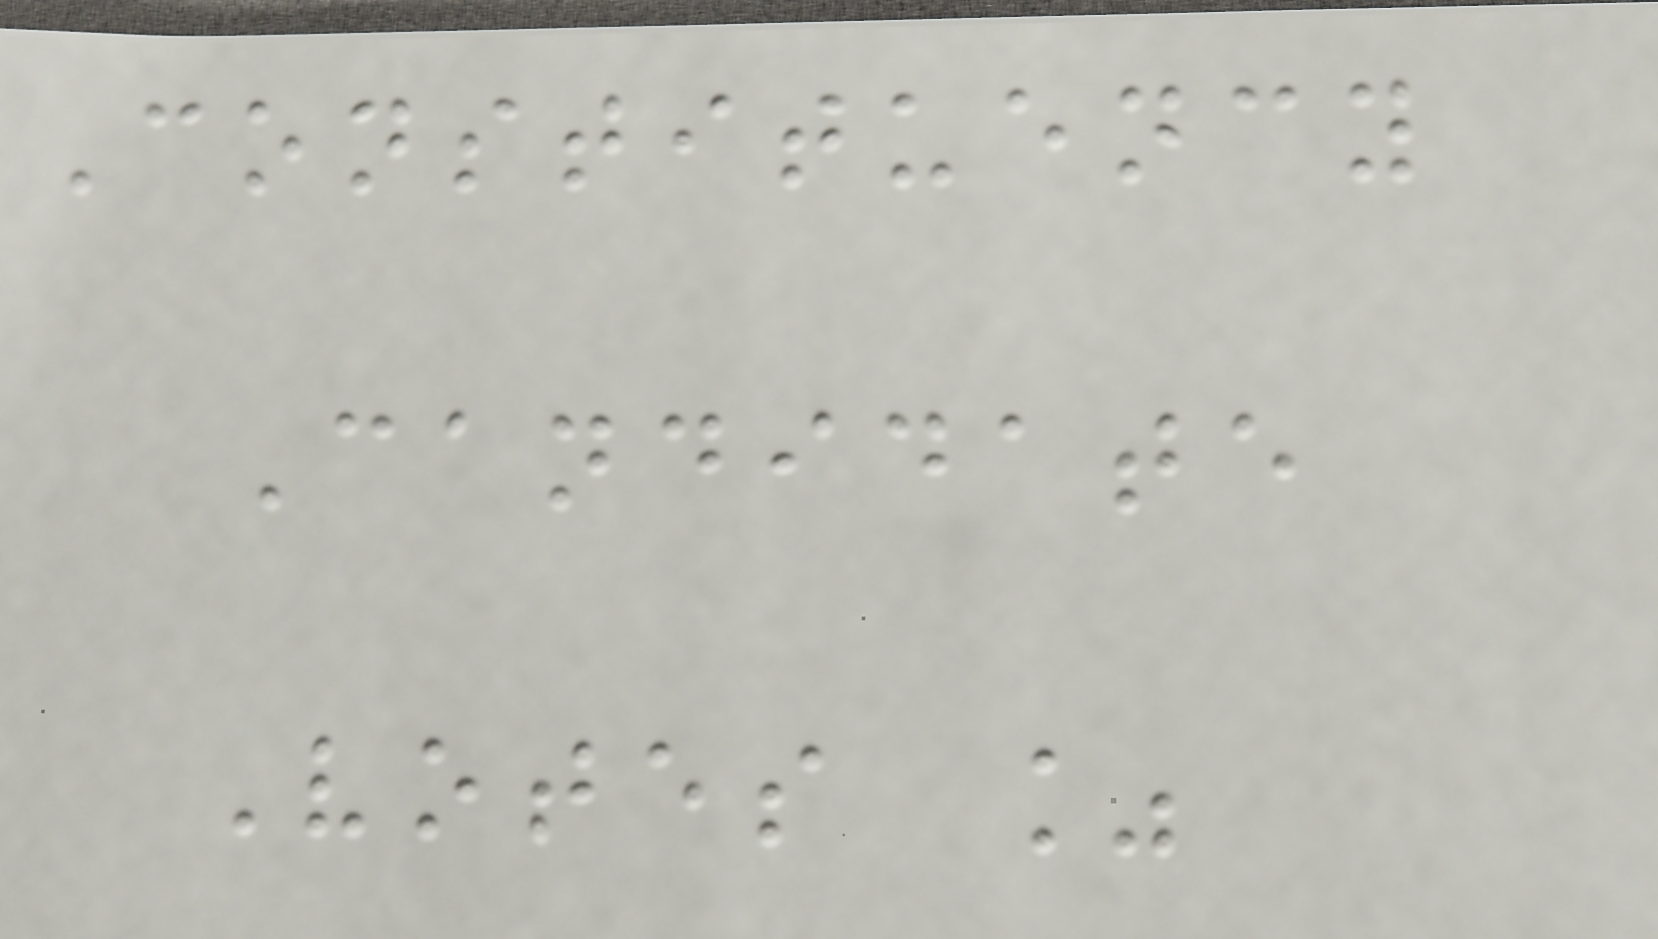Constituency
Candidate
Votes %
